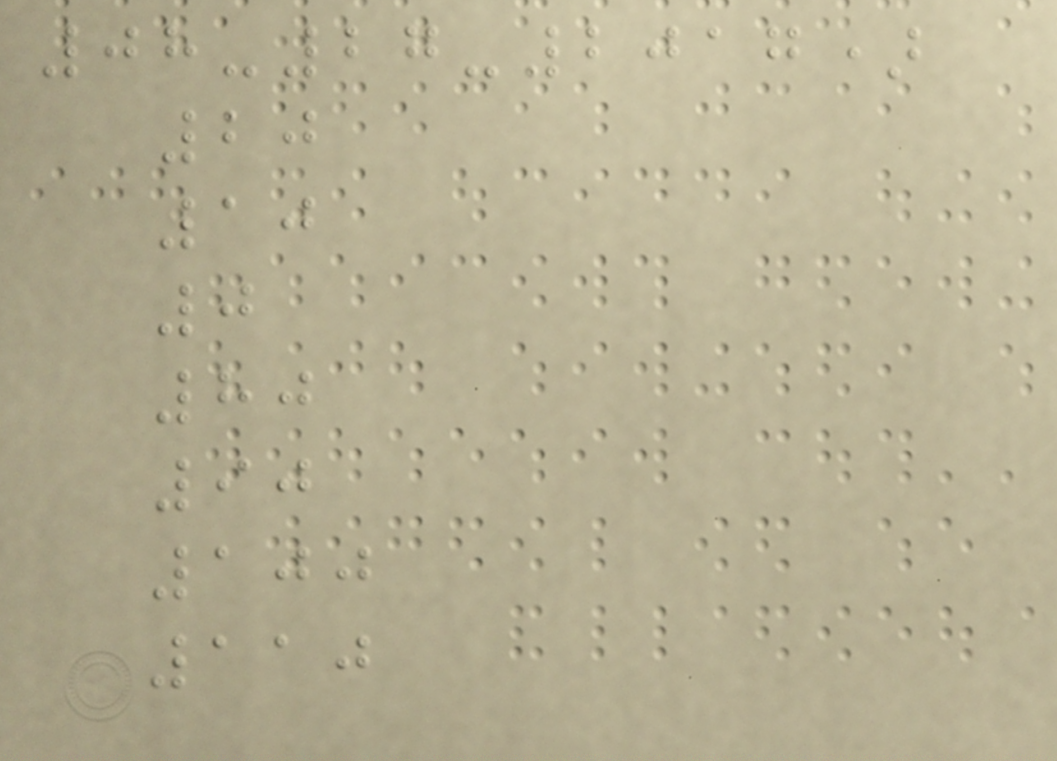08-27-2017)
20
10
0
80
90
100
110
